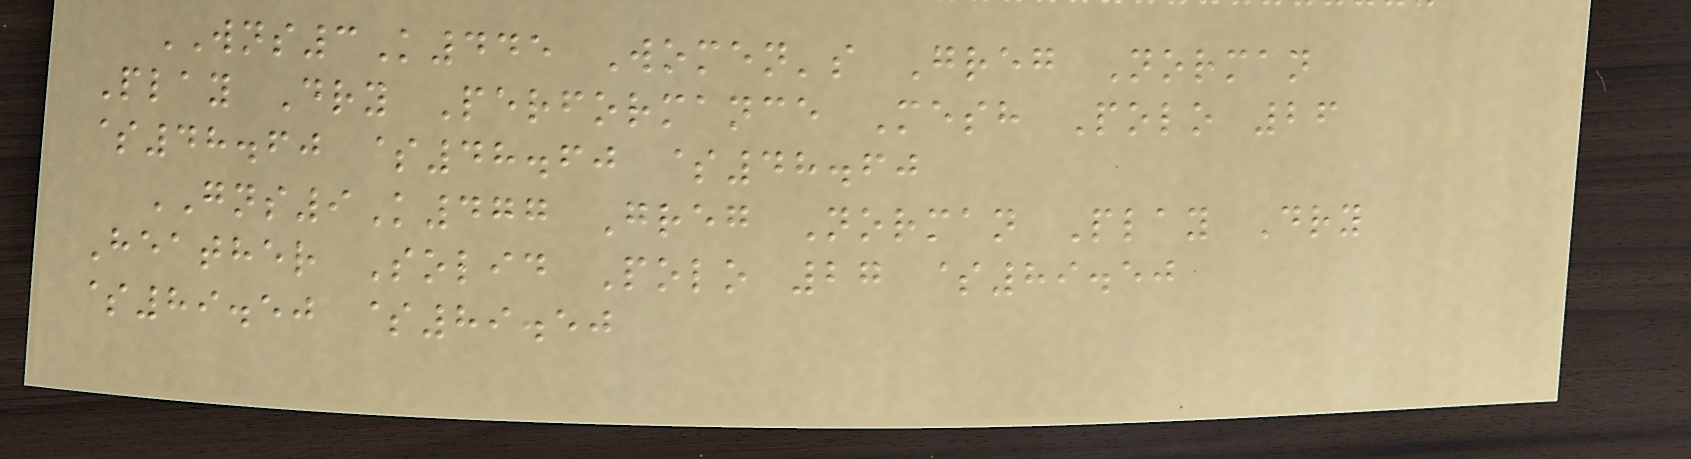WNS3K445 Women's Greg Norman
Play Dry Performance Mesh Polo 26
$48.60 $48.60 $48.60
GNS9K477 Greg Norman Play Dry
Heather Solid Polo 27 $89.50
$89.50 $89.50
